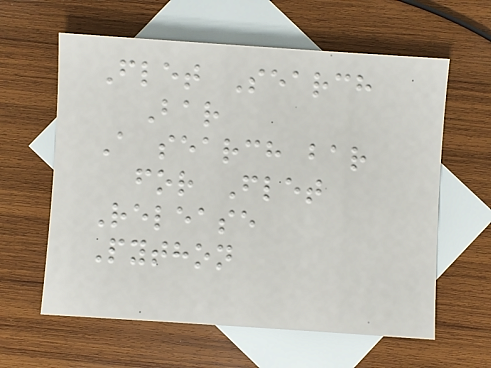Flet Search
Bar
A search bar
for Flet
Release
Python
